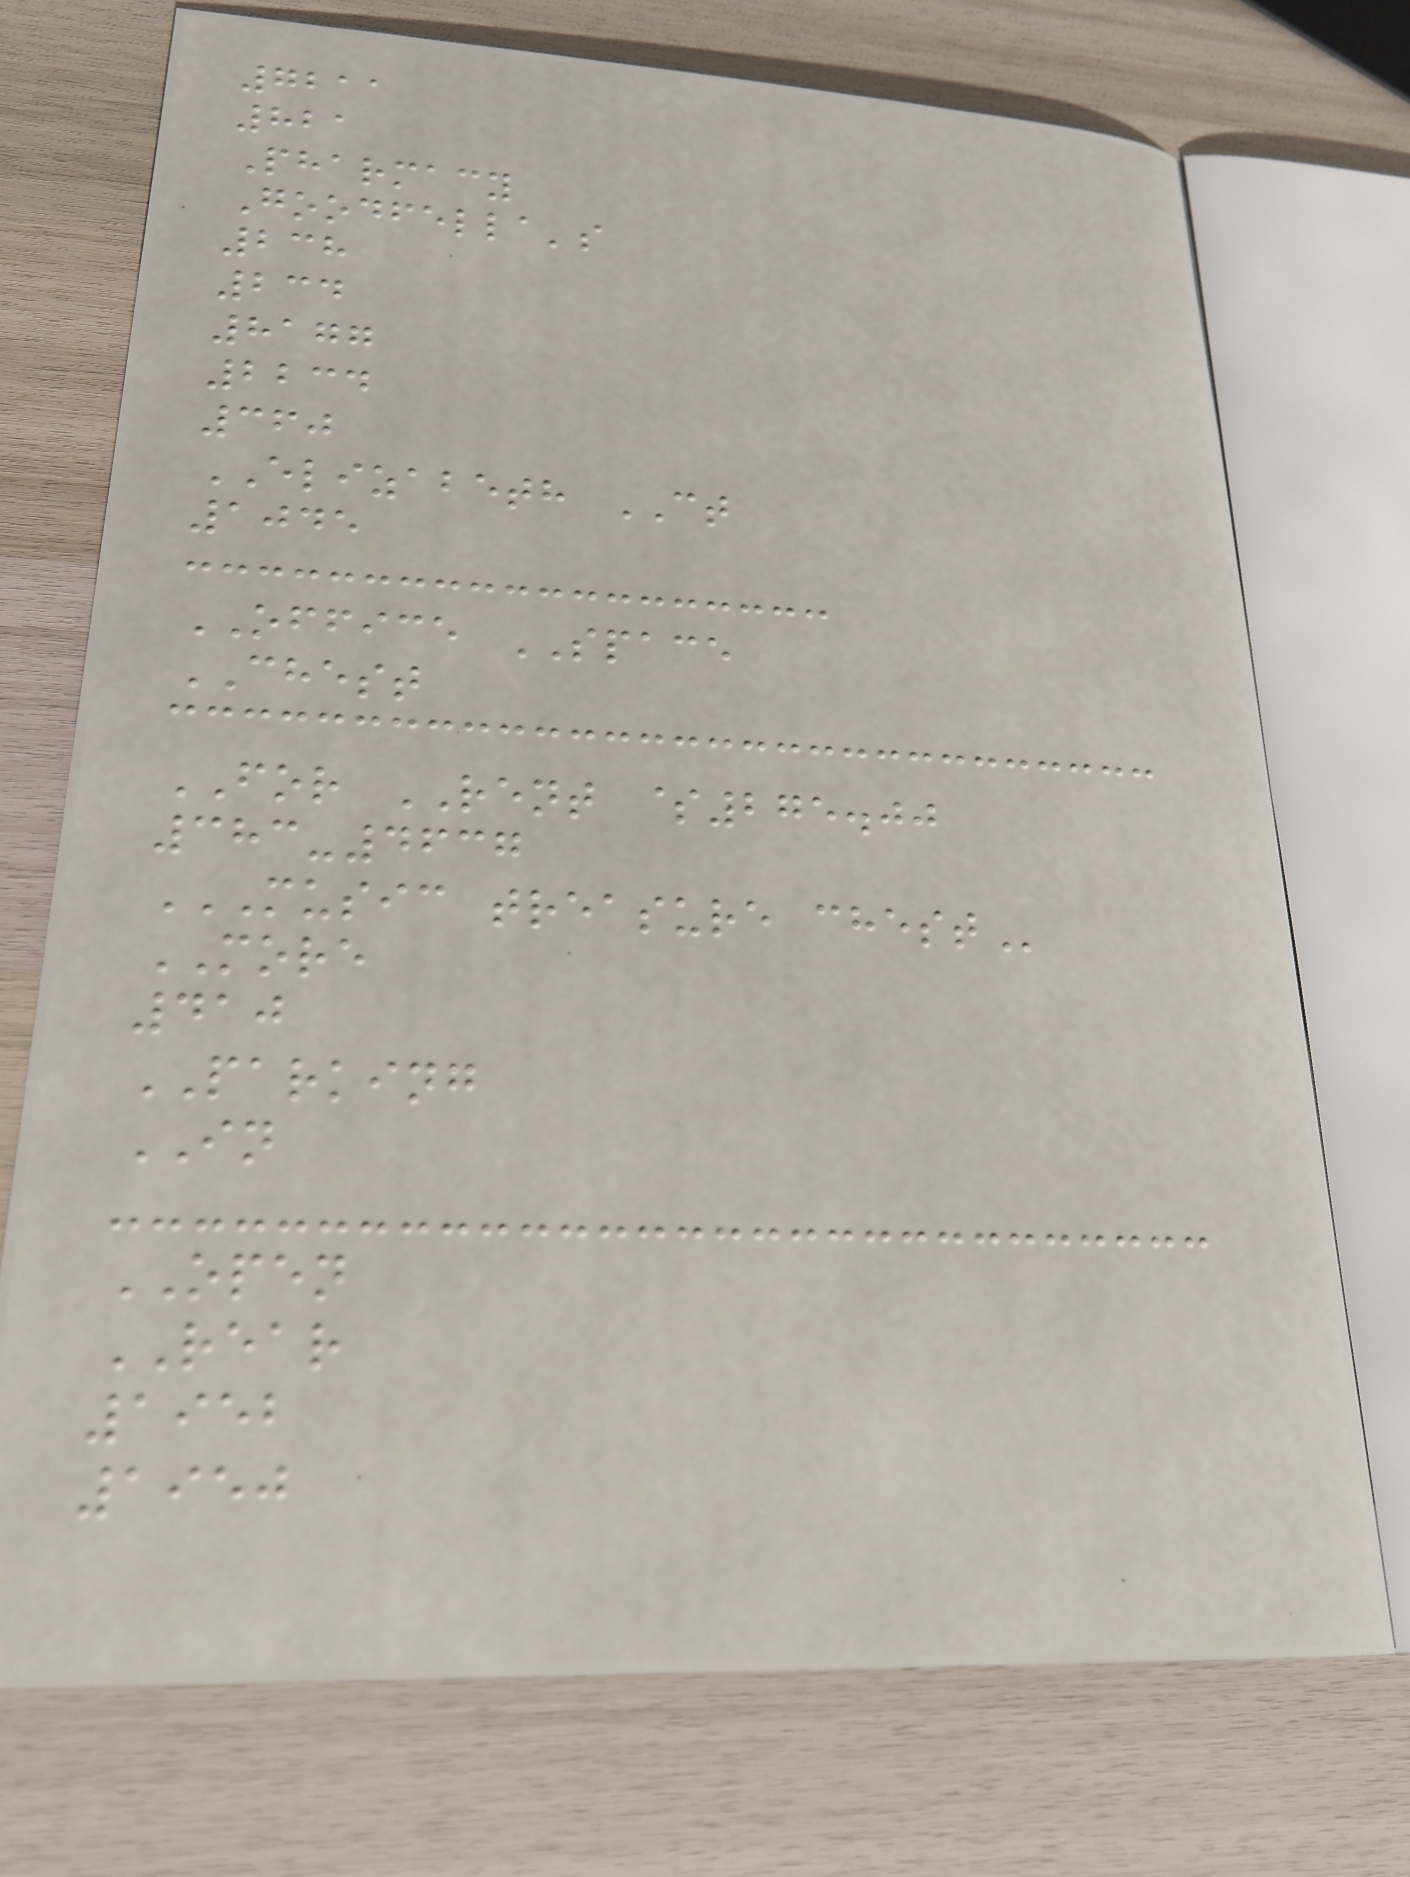7211
821
Pharmacy
Goodfella's
238
234
8177
2234
360
ELIZABETH CT
1045
OFFICE SPACE
CHEST
FOR RENT $275.00
383-4637
MUSIC TREASURE CHEST
MORE
410
PARKING
IN
OPEN
REAR
1952
1950
